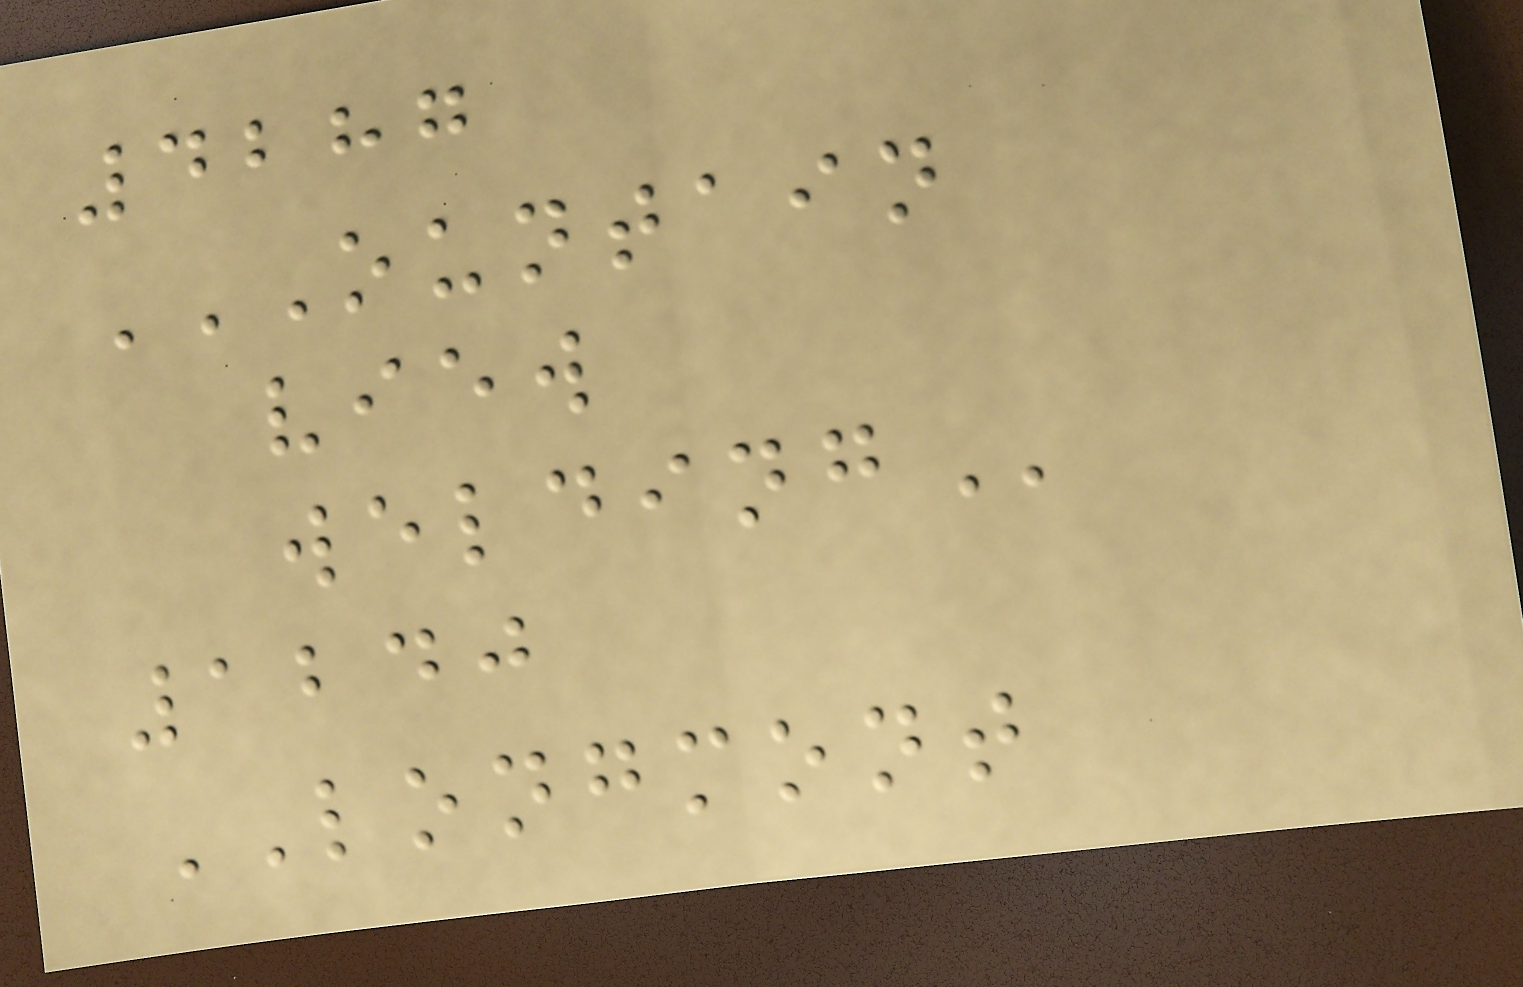4287
OUNTAIN
VIEW
WELDING
1240
LONGMONT
